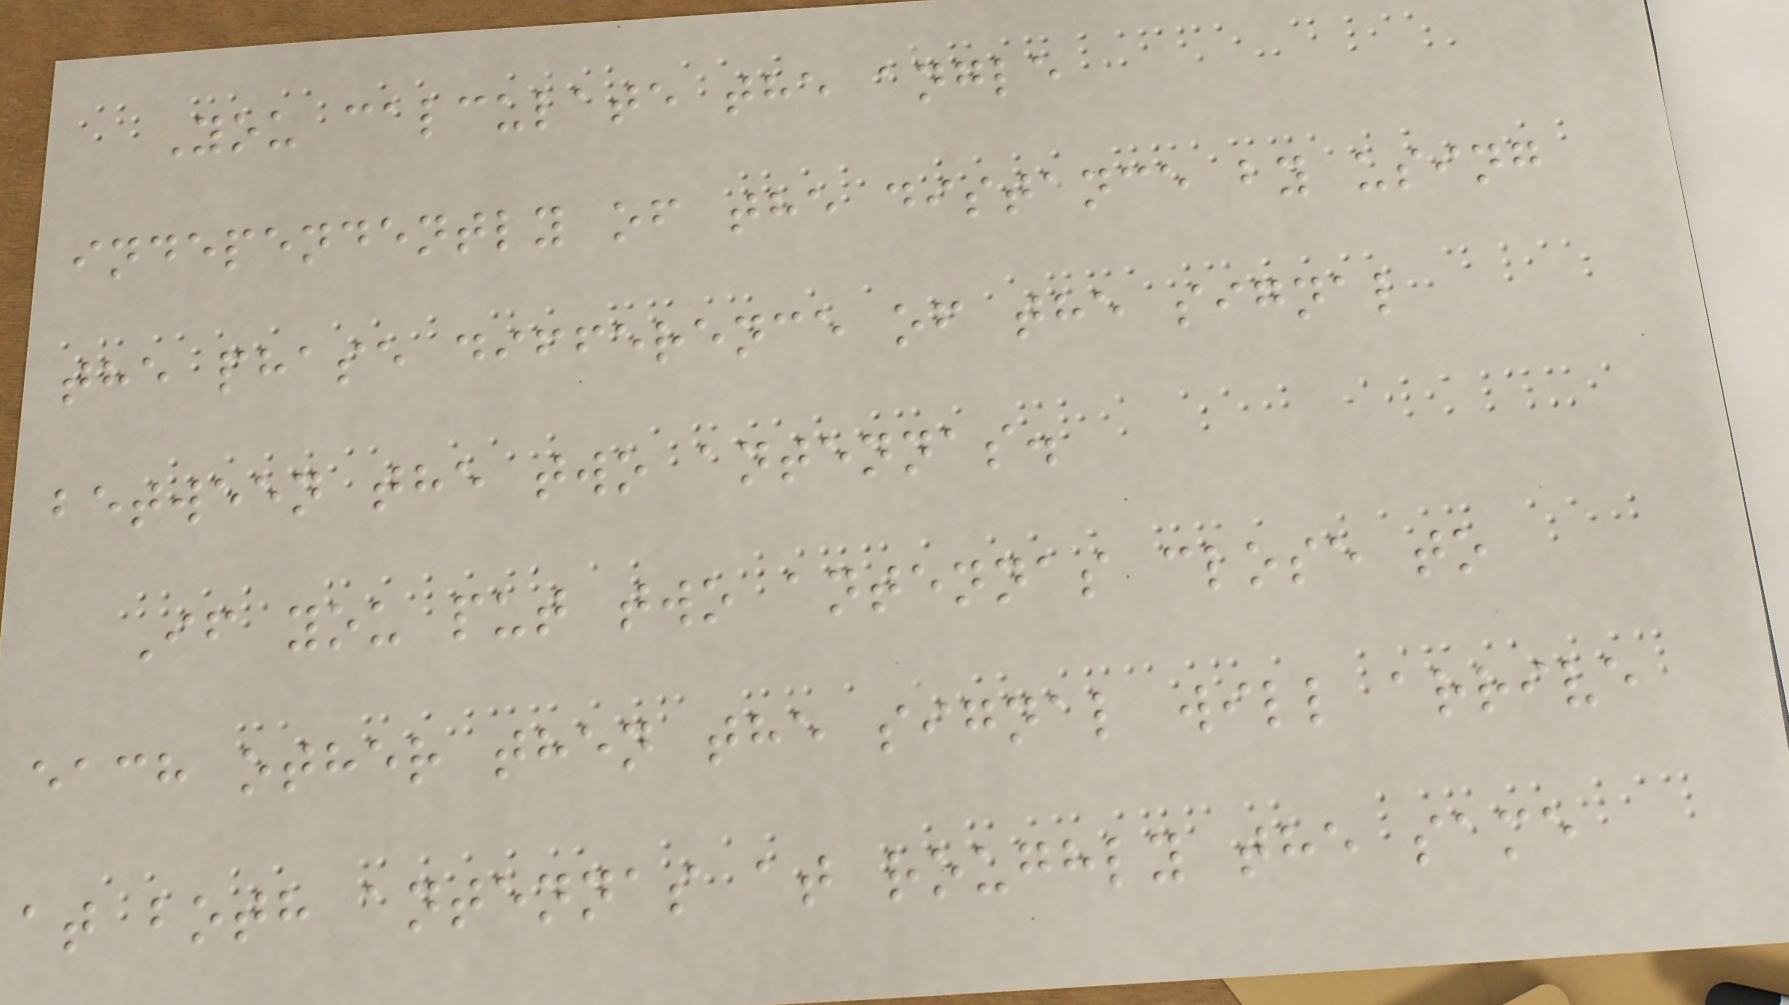You calculate the angle
independently of the distance by using
the phase difference of the signal
between the two antennas.
If you put two antennas close to
each other then the signal will arrive
at both antennas at roughly the same
